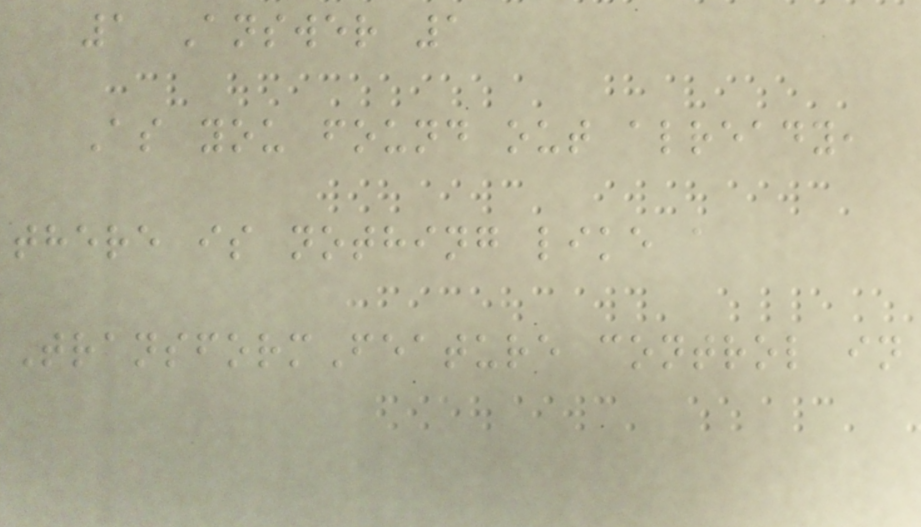1 Answer 1
As you found out already,
there is nothing like a
TransformFeature control in
